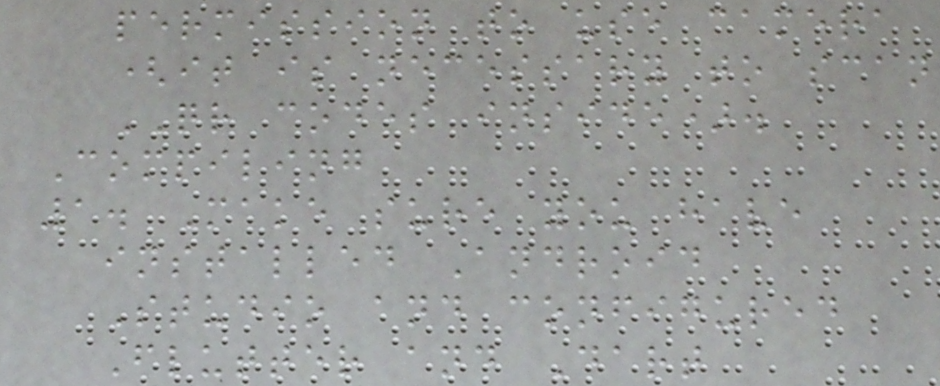permission to use camera
(it is necessary to scan
QR codes inside).
Compiling
1. Make sure you have
installed Android
Studio and configured
Flutter and Dart
